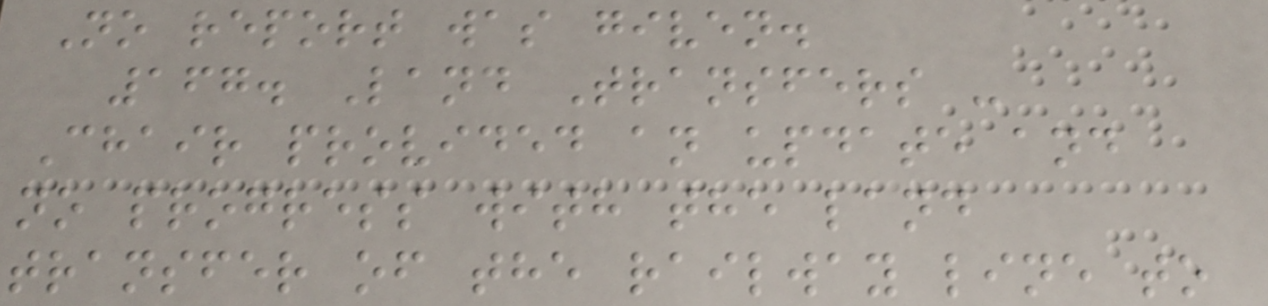No report was given.
167. Land Transfers -
Chair provided an update and
no progress with the land
transfer of the railway line to
